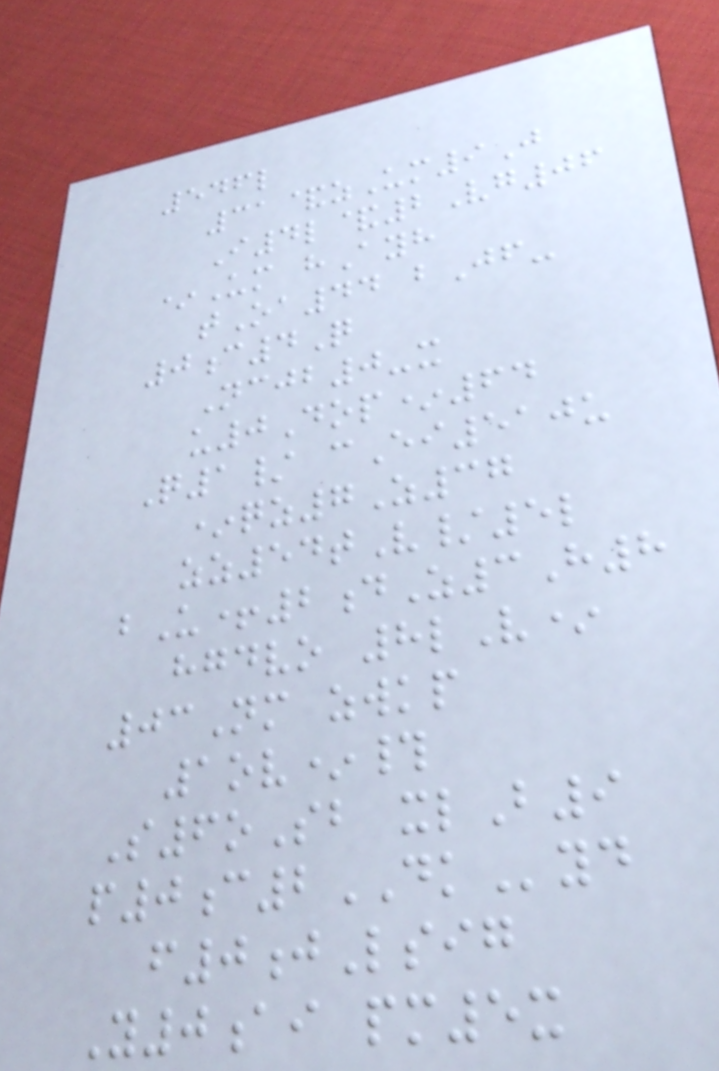546l
31&zUm9J
I4l&2Vg06
*Um hAyh
tOa44 bJf-
0c4Q
Ncjb0-x
u0Dop*64
Q1/ cEi510u
*qz7Z37
zz54tV/5l
bU+2dZ3H8
hgdvo 8lV*
03Nm zwkp
1ov*#
S6oSb xlB9
p0c2DKyd
f0jLsig
Y0ai pm5x
